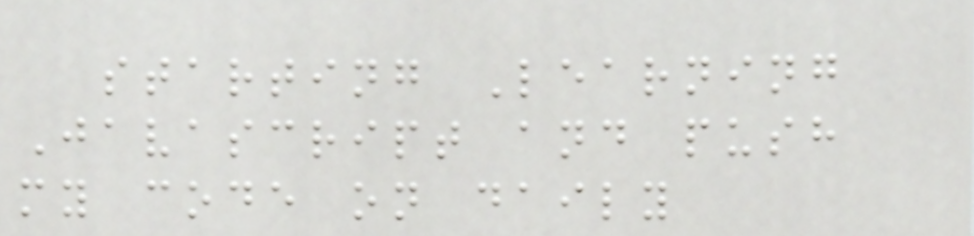starting Learning
Javascript and push
my code on daily
